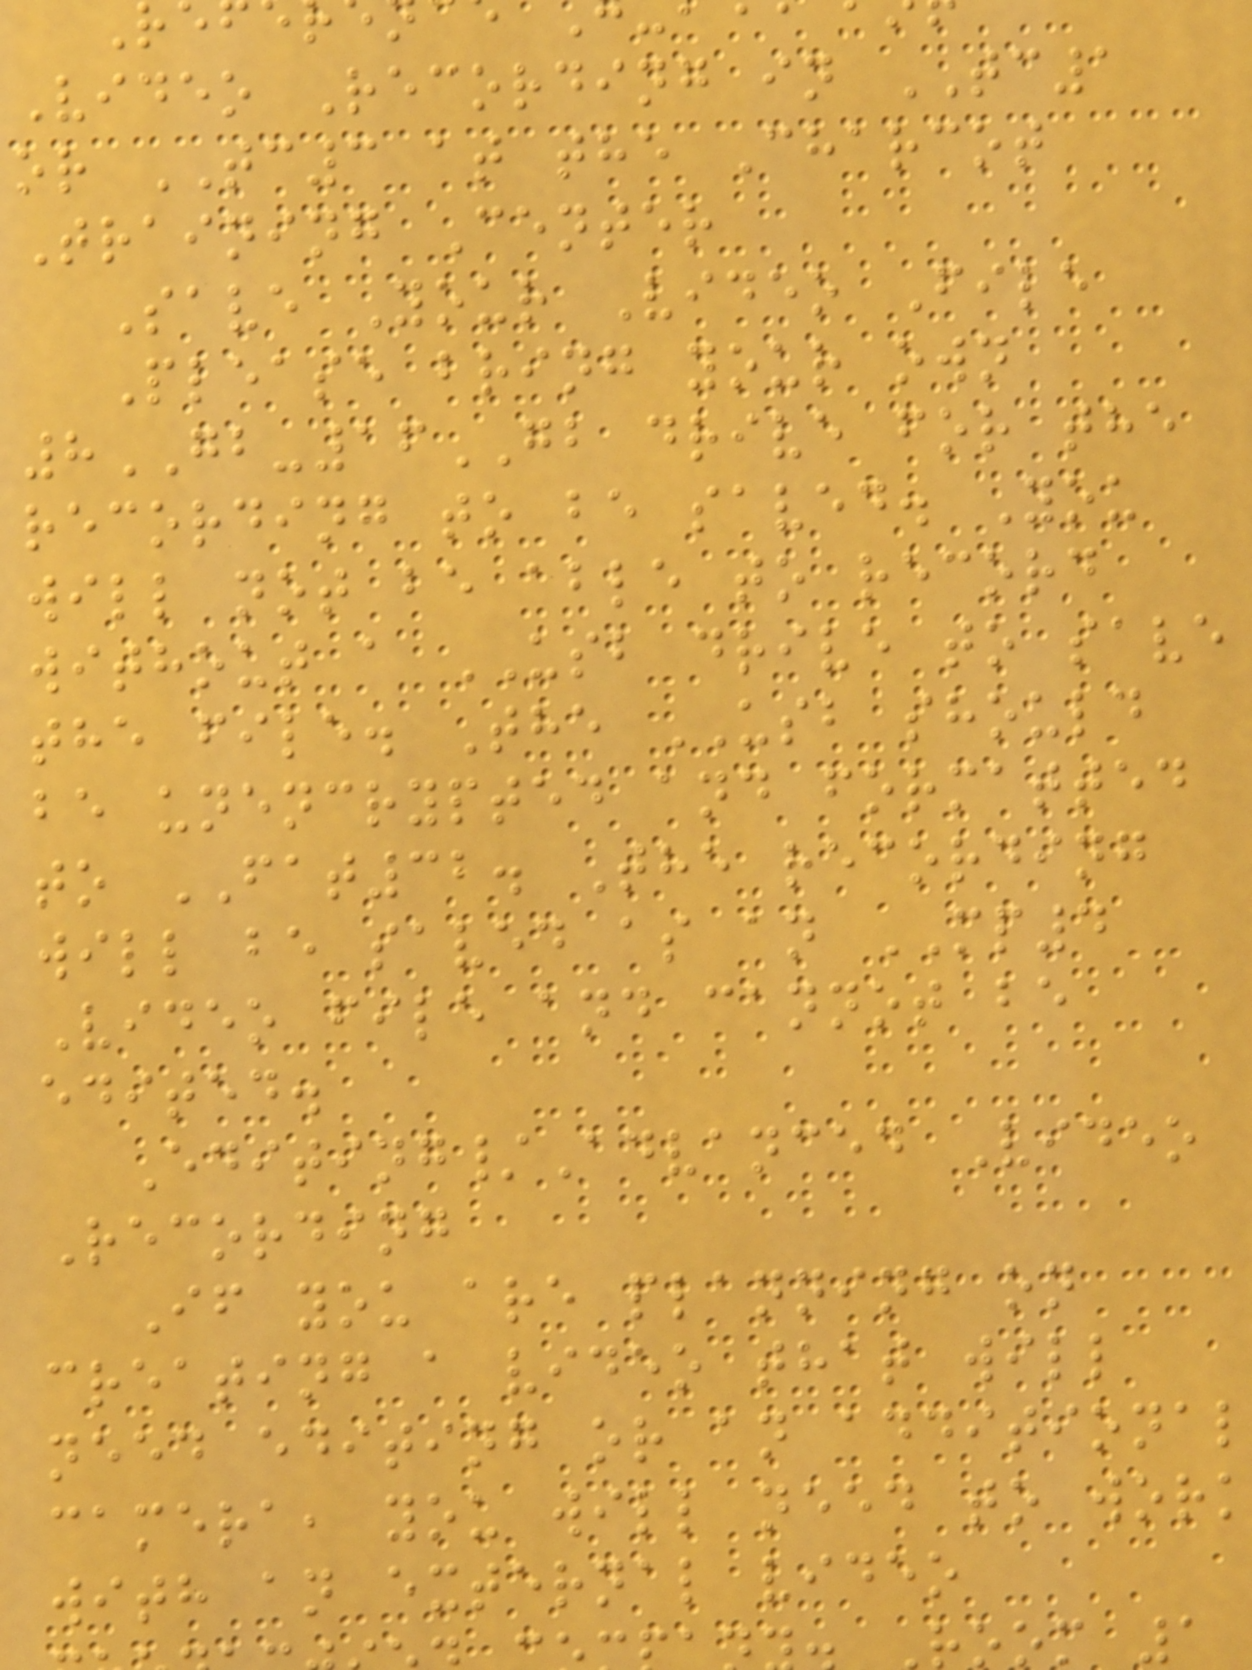Video Recording in TC1
or TC3 at the Charcot
Training Center
Save Your Video File
Please bring your own
8GB-16GB drive for the
recording to be saved. You
will not be able to record
without a USB drive to save
the file. The USB should
be unencrypted and formatted
to FAT32. The recording
will be saved as an MP4
Video file and cannot be
edited.
Editing/Advanced Video
Recording
If you are planning on
creating a video that will
need editing or an additional
camera, you will need to work
with an external video
